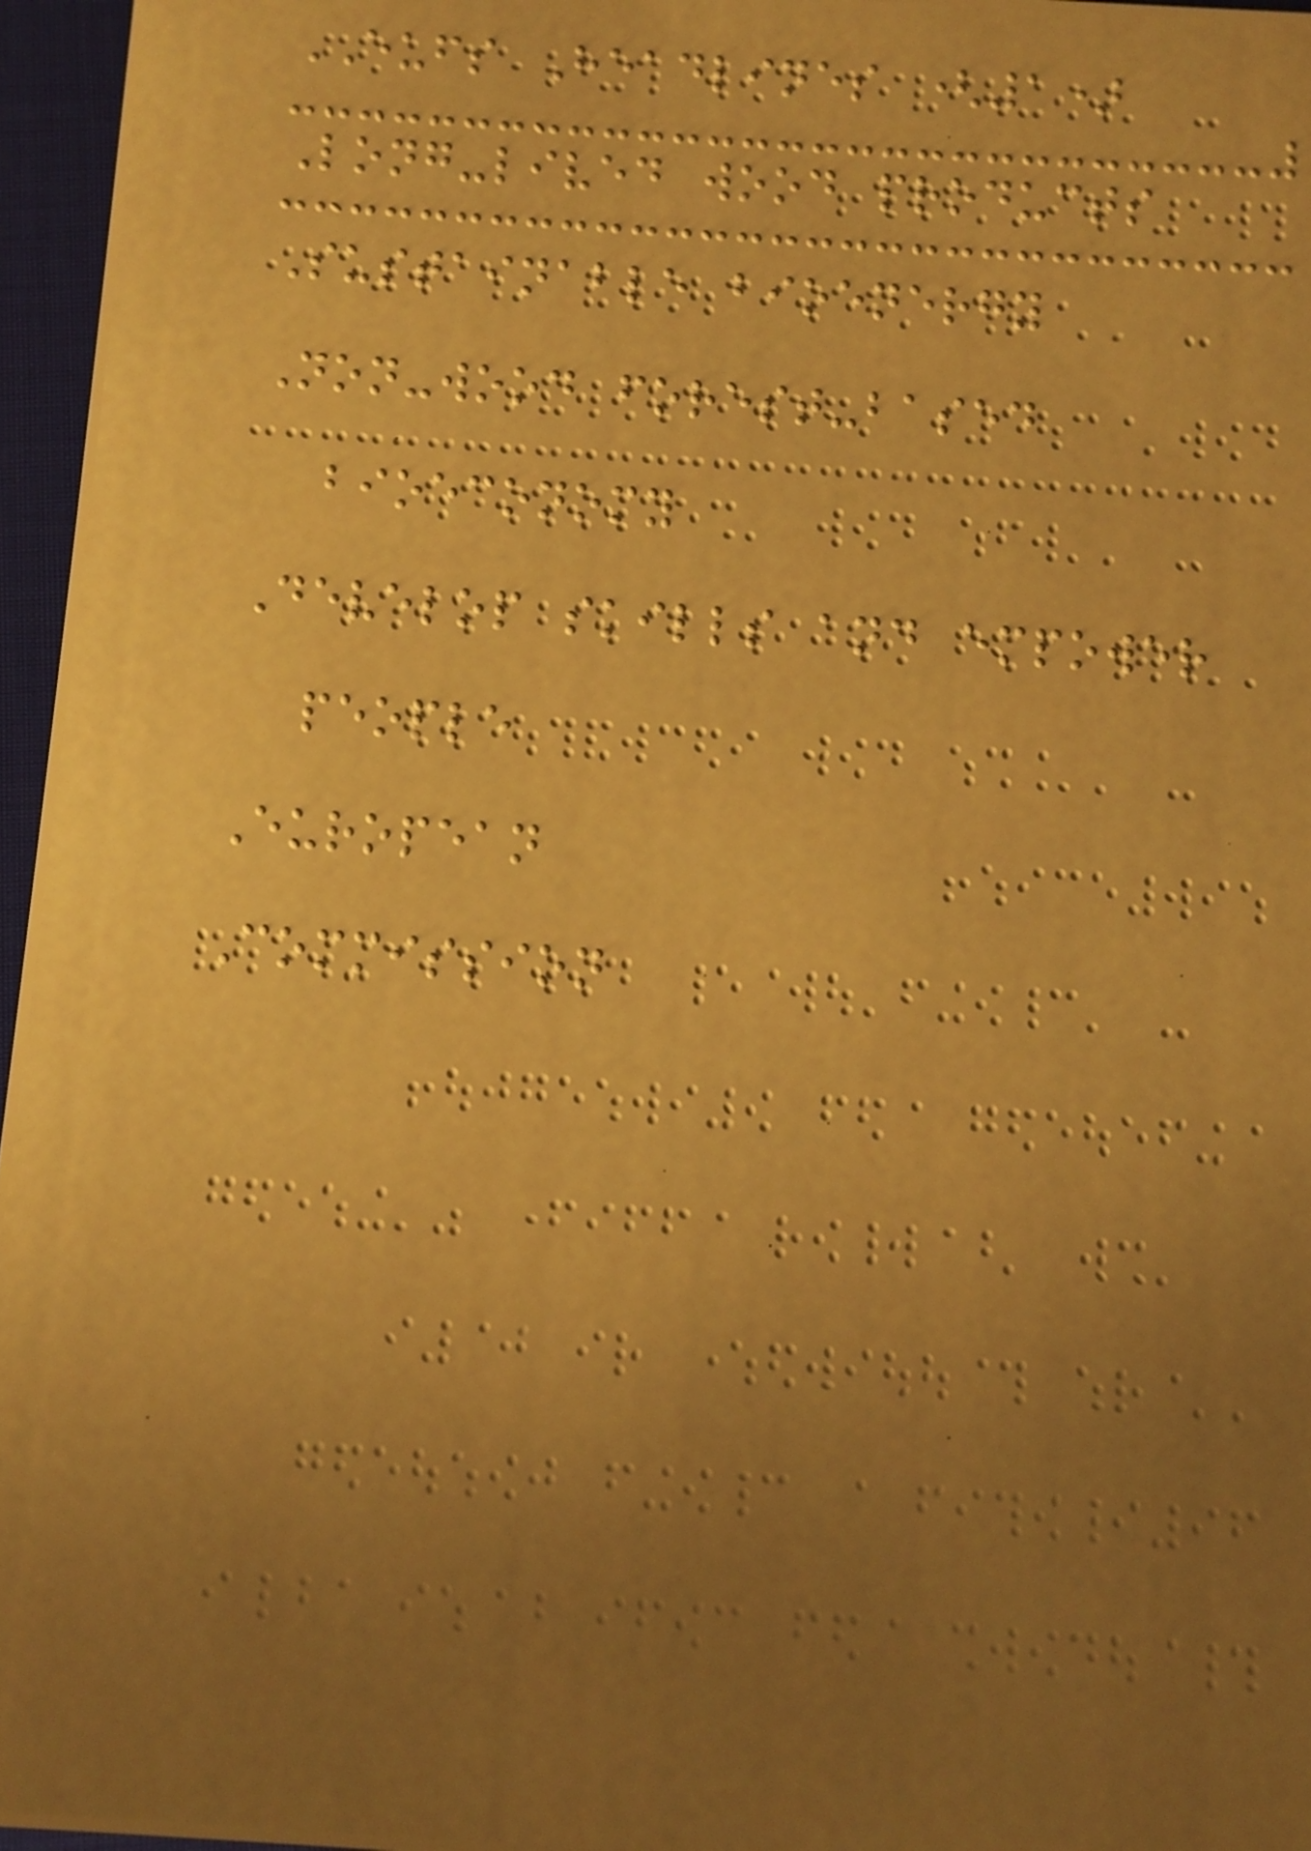EUFS Headlines (1)
Long-lived wood products
Sustainable bioenergy
Non-wood forest-based
bioeconomy
Develop skills and empower
people
European
Commission
